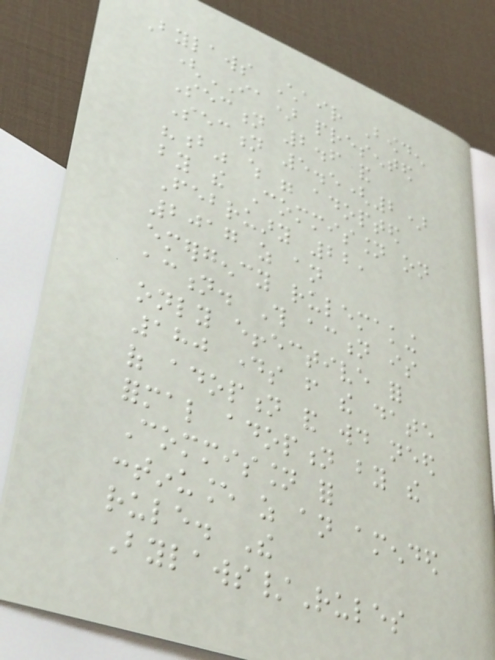Bylaws Chair Bowden
(IA) presented
Section 2.6 and
Section 5.5(2)
"b" which were adopted
by the Commission on
February 22,
2017 as an
emergency rulemaking
action. This action is
only effective for
180 days from the date
of adoption and would need
formal adoption by the
Commission for
continuance as an amended
rule. The
Bylaws/Rules
